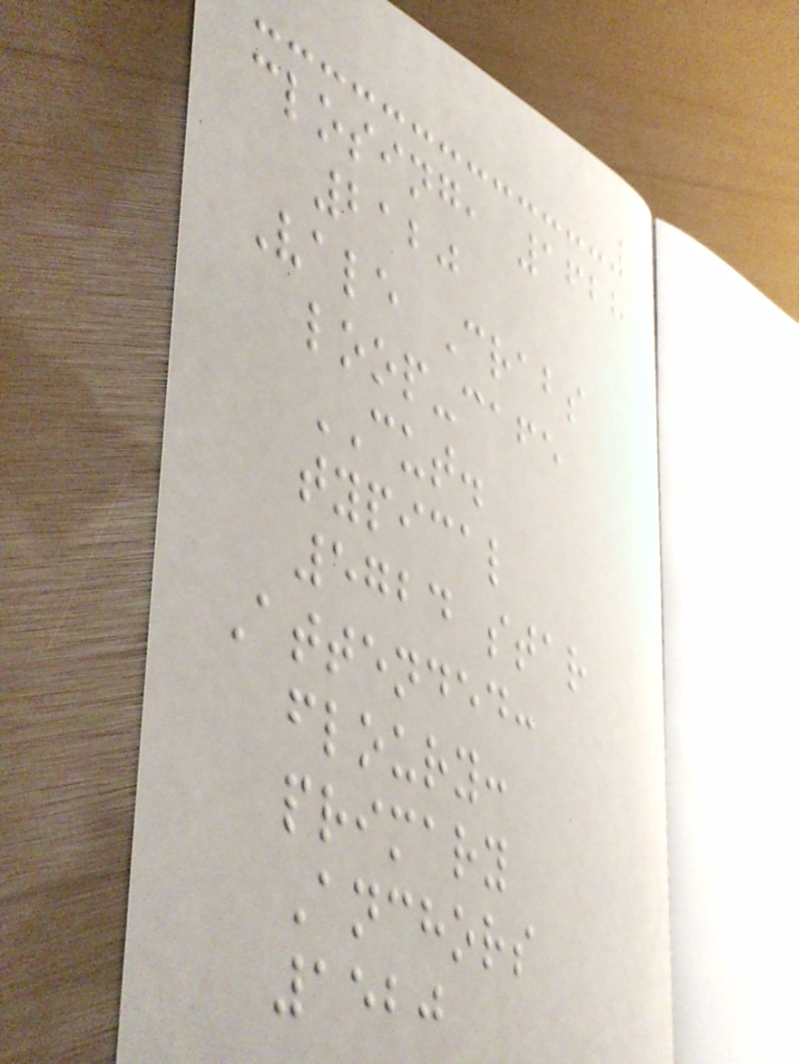closing, 1628
2120
Vale Crabs
loop-cafe
CUT.
typical
5724 star
Attended:
floury:
primary
Anchors
1520
